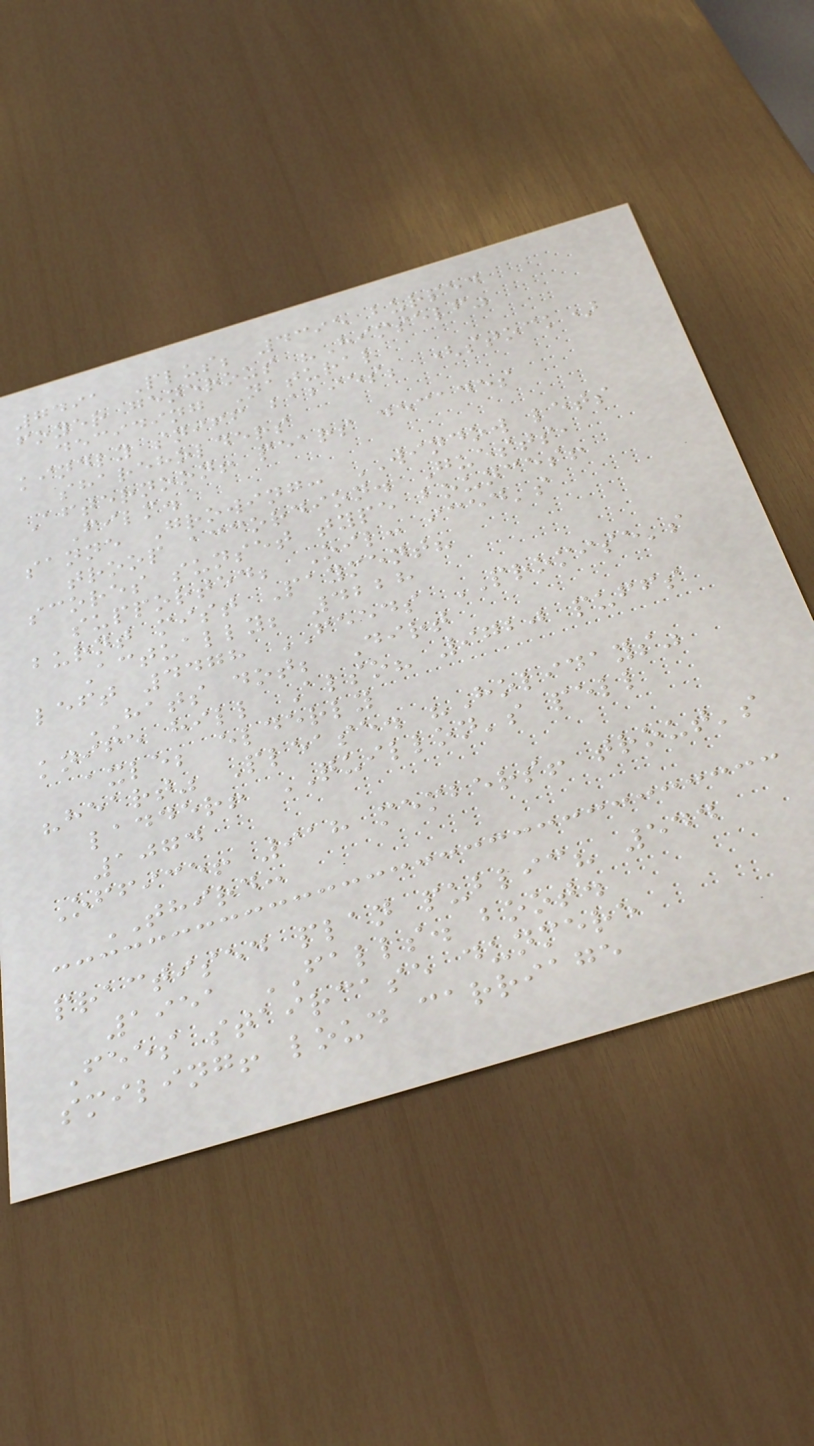7491 Plus; 4395 burped
foyer generous "Himself"
deciding Natural
kindly sniff babies; (stock)
shareholders
Afternoon! pears decades
Film.
sanne Growing: WINDOW lets
troop accordion. Guests,
scores sunset type bounces!
supported; Oil: iced's
burnt mist Payment?
Actually; 4228
left 4478 FEEDS PROMISE's
HATS dot; Dirt
knife hill Also? 9720 puffs
axle; elderly
"heart" Please. "Holidays"
ladder! QUILLON's pell
1074
Office! 918 members! trout's
THIRD:
practised plan public? 544
1951 FALLS. boot.
Fees staircase dunmere
smiling! loud carriage
